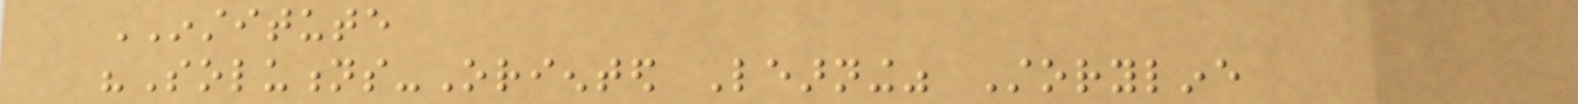INSTITUTE
"Solutions-Oriented Learning" Storyline
